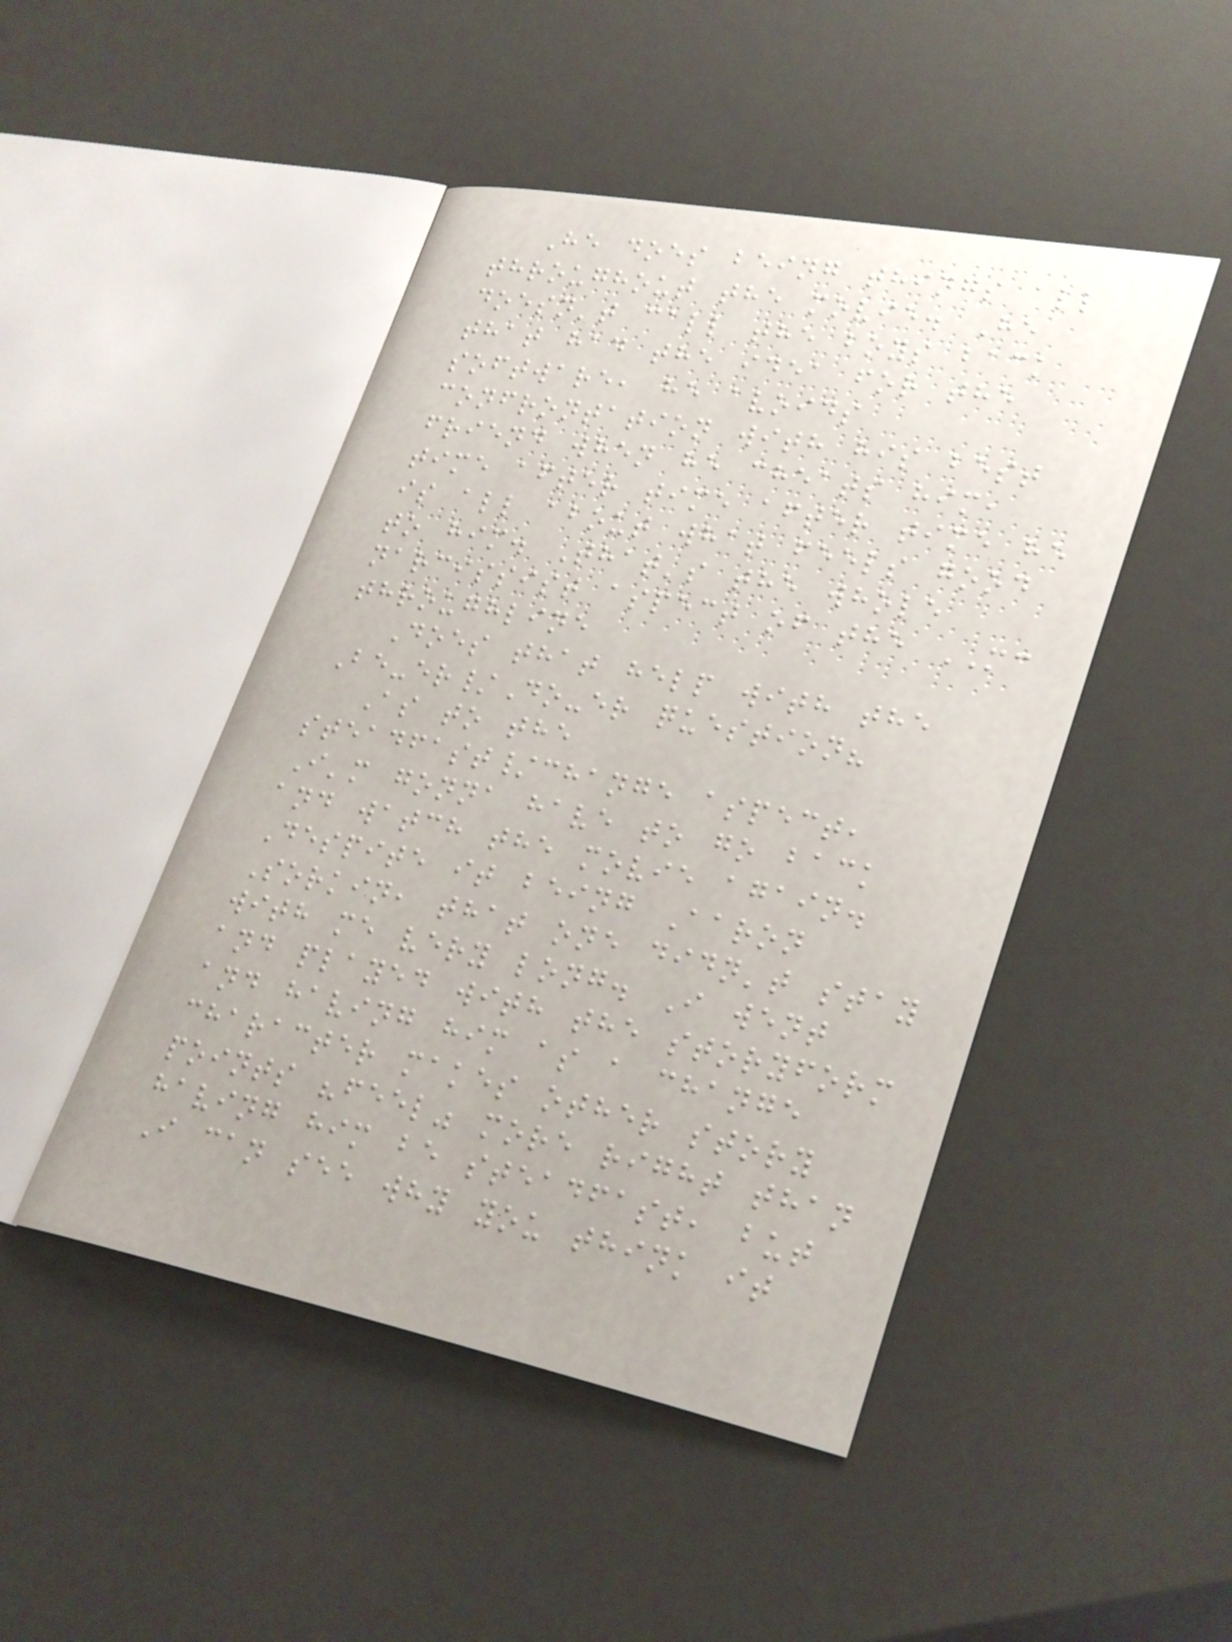He does being things all
throughout the movie. He
doesn't call the boys back
that had the idea for the
software, he avoids
confrontation with his best
friend when he cheats him,
time after time after time he
is all about what feels good
to him. That's the whole
narcissist aspect of the MC
throughline
Does that help with the
Be-er/Do-er question?
As to the
steadfast/change aspect,
I'm gonna have to go back
and watch the movie again.
Despite it being Aaron
Sorkin, that one didn't stay
with me very long. I went
and played with the storyform
and having him as a change
character makes other story
points "feel" more right than
having him be steadfast, but
I can see why you think it
